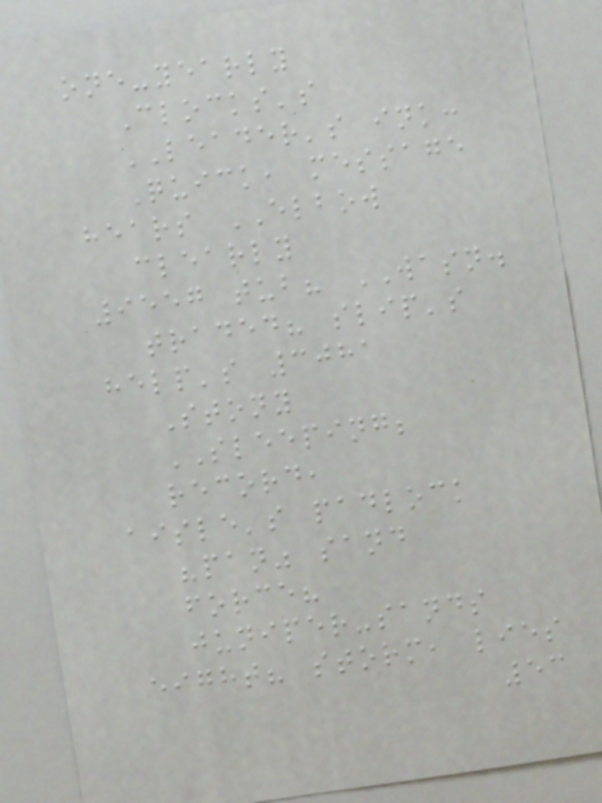one-yearly
Clocks's
LEADER's ink:
Quick, message
hears ELBOW
clearly
9557 tub? WASN.
traded? slip's
help's 3081
Stony
SLEEPING;
record,
aisle's padlock
"pan" sand
force?
juniper-sands
eight? storm, lies
53
